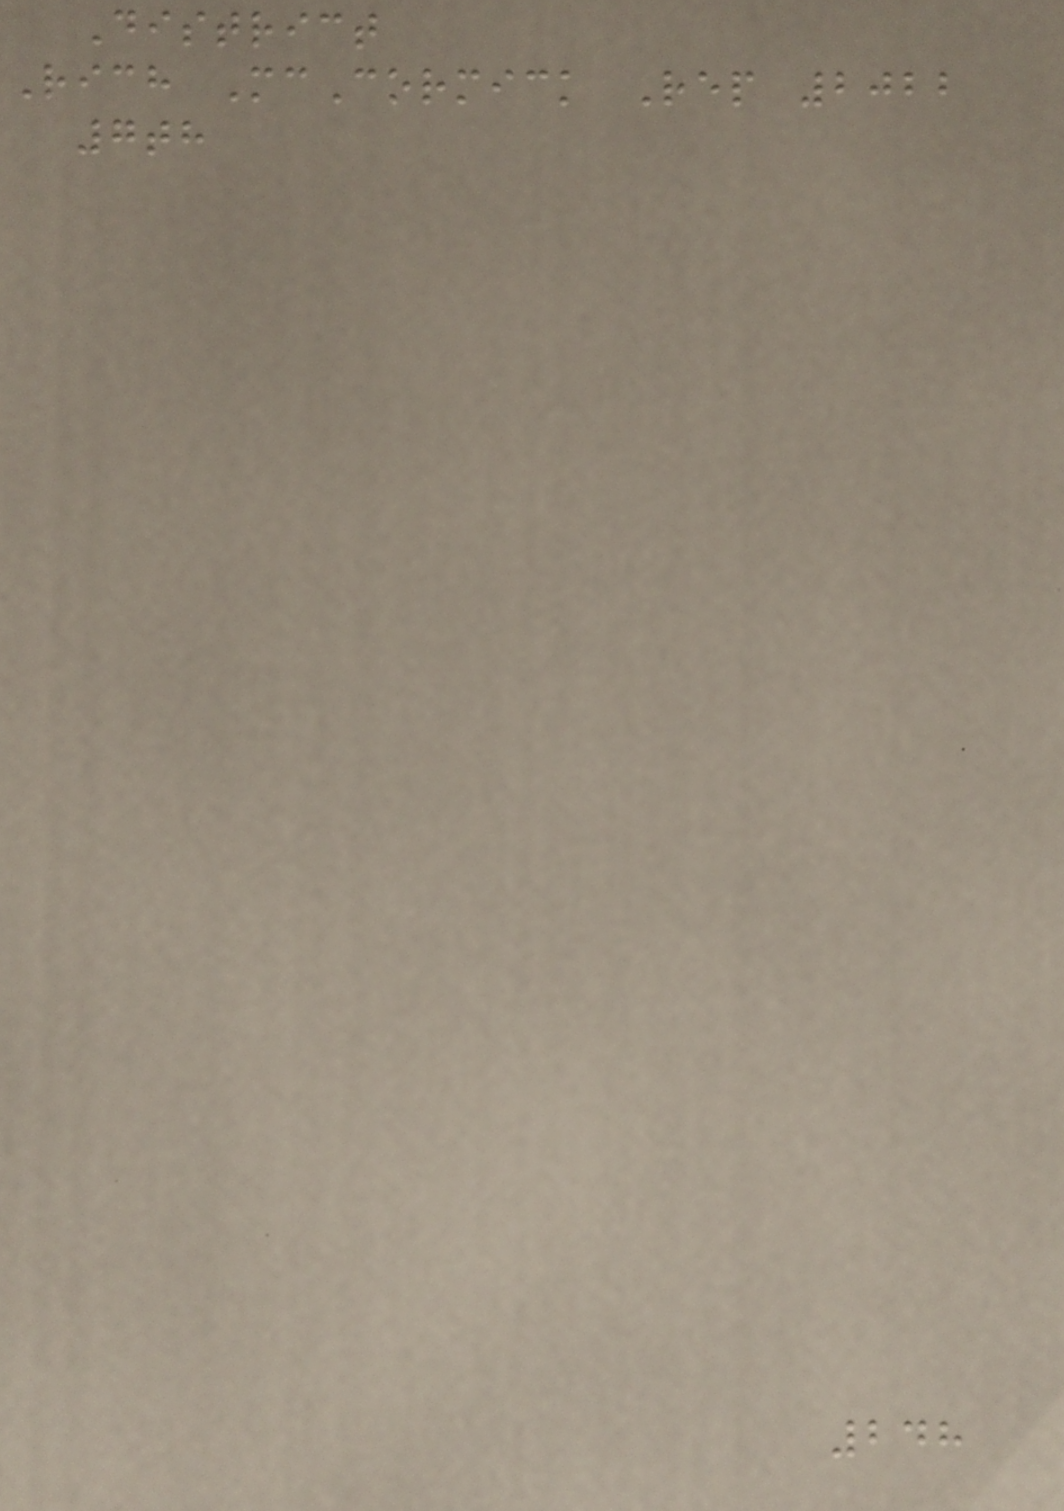District
Rich McCormick Rep 2022
7th
248
